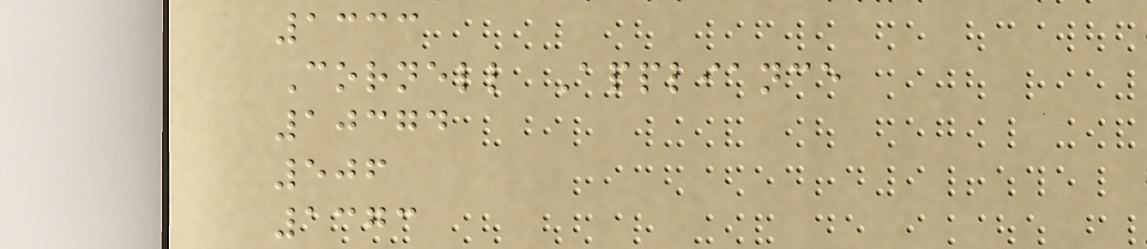1333
Cornell Appliance
10374
506
1373
